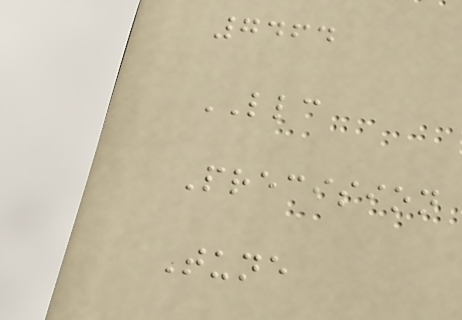7464
LLC
Precision
Tune
